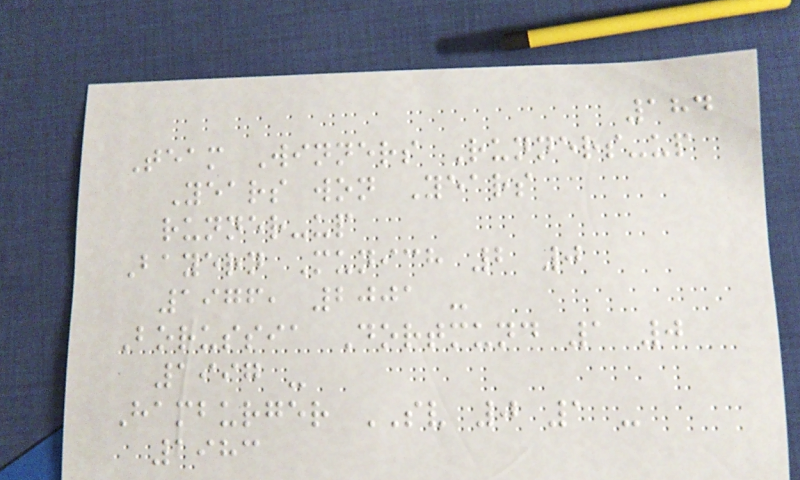184
Team Winners Runners-up
Years won Years
runner-up
Bayern Munich 2 0
1976, 2001 -
Borussia Dortmund 1 0
1997 -
Hamburger SV 0 1 -
1983
